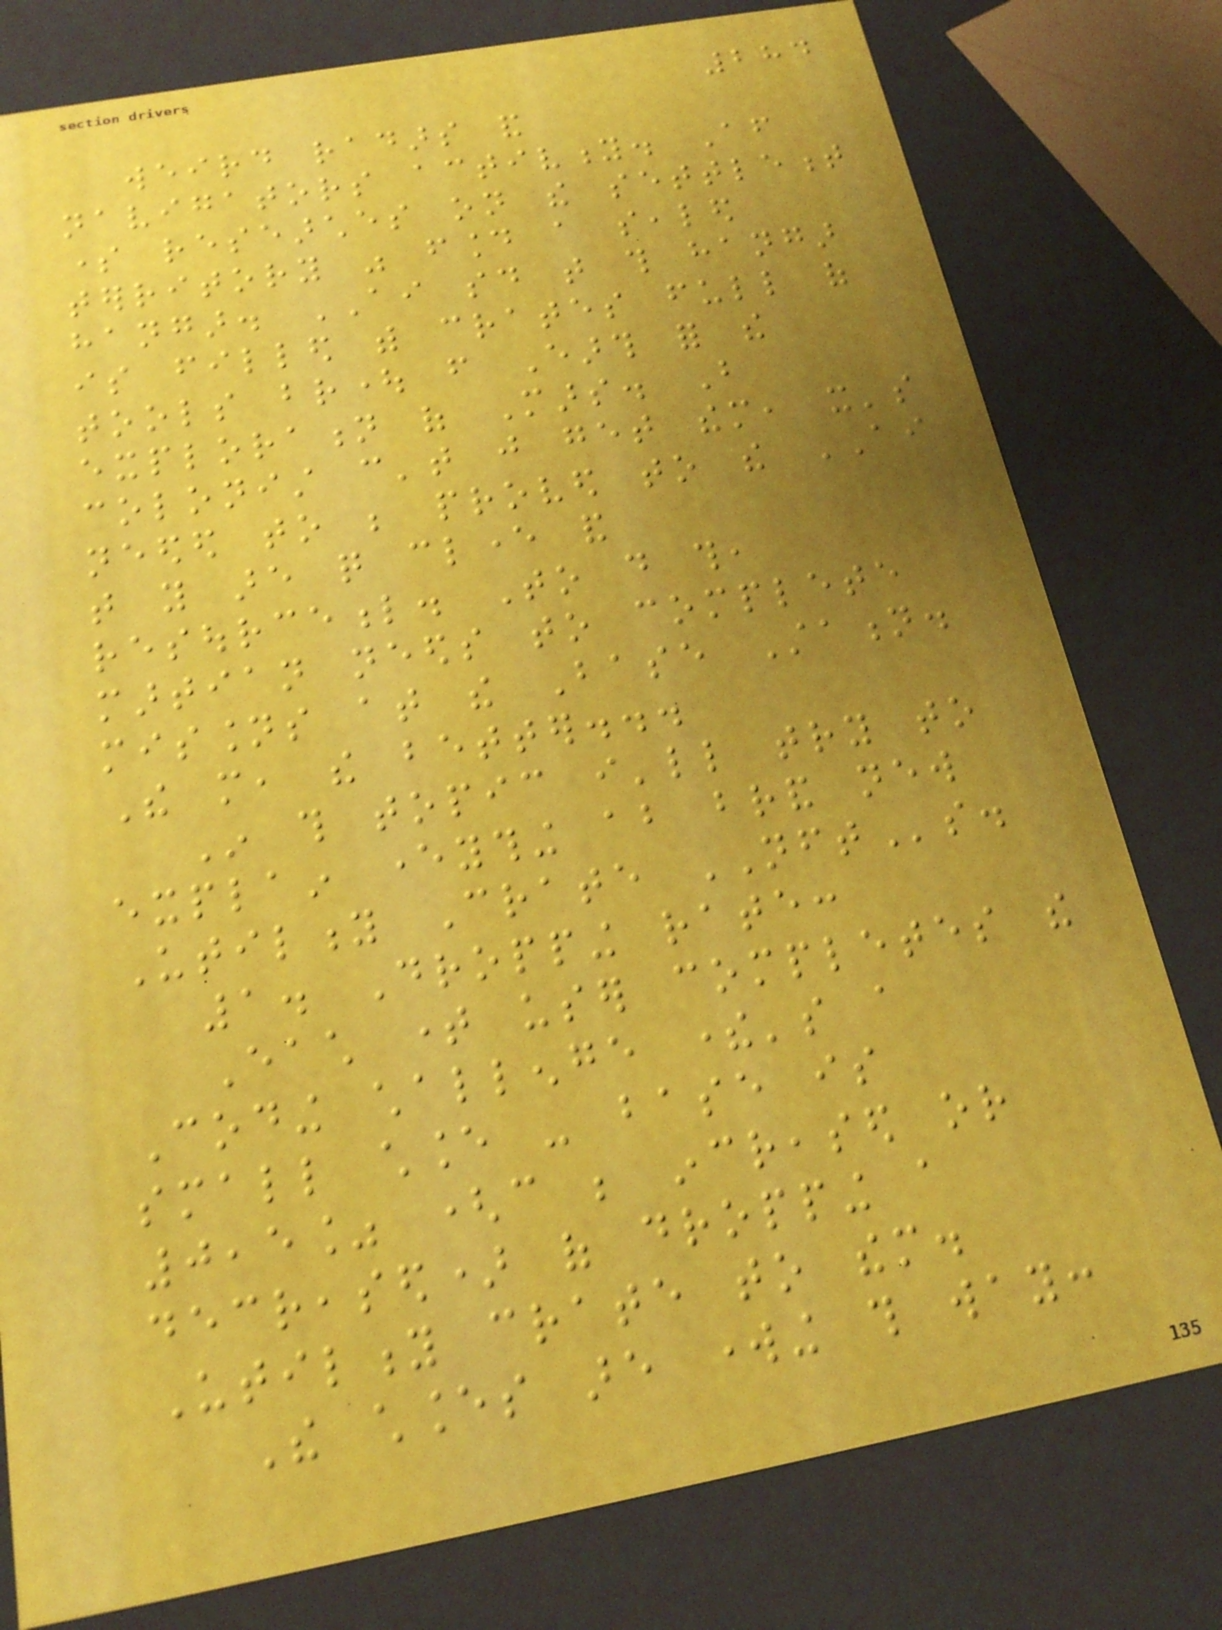284
weird radars and
navigators activity. After
some researches on the settlement
territory was found a sealed
hangar. AI said that this hangar
is filled with crates full of
tools brought from Earth for the
exploration of Mars. But
colonist can't just get them, it's
needed to be proved to the AI
that you are quite clever and
resourceful. To do this,
martian needs to complete
missions at the Base Station.
The more, the better...
In this topic i'll try to
explain everything about brand new
Utility Crate NFTs.
1. Dropping rate:
Each time user completes the
Coding challenge there's a
small chance - base is
0,5% (can be increased or
decreased) of dropping a
Utility crate to them.
The chances are working this way:
